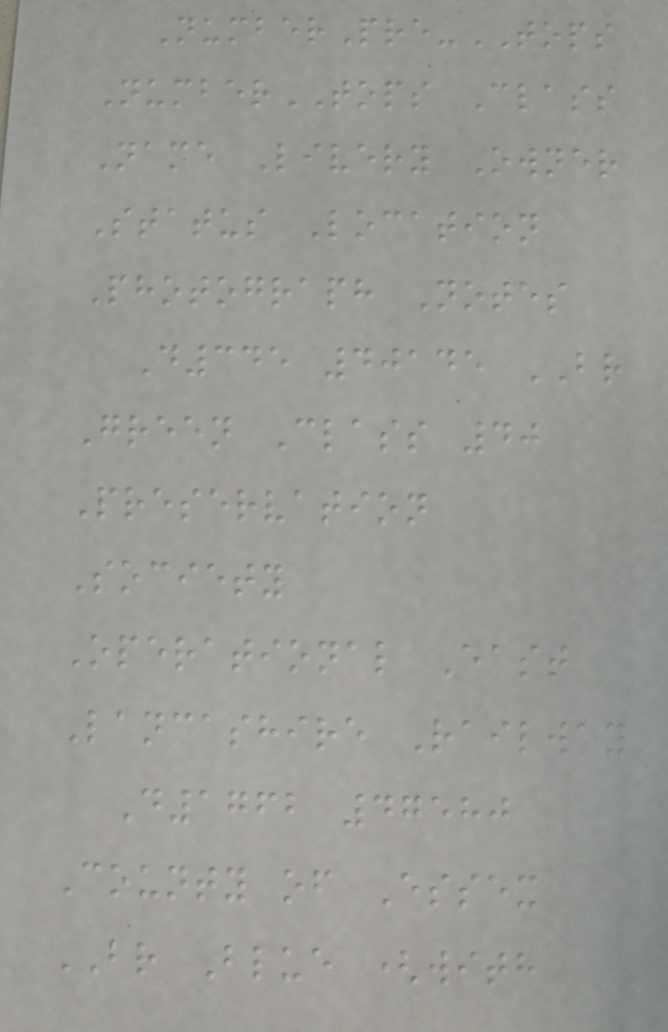NumberPre-TOPS
NumberTOPS Class
Name Livery Owner
Status Location
Photograph Notes
D345 40145 BR
Green Class 40
Preservation
Society
Operational East
Lancashire Railway
D1762 47580
County of Essex
BR Blue (with
